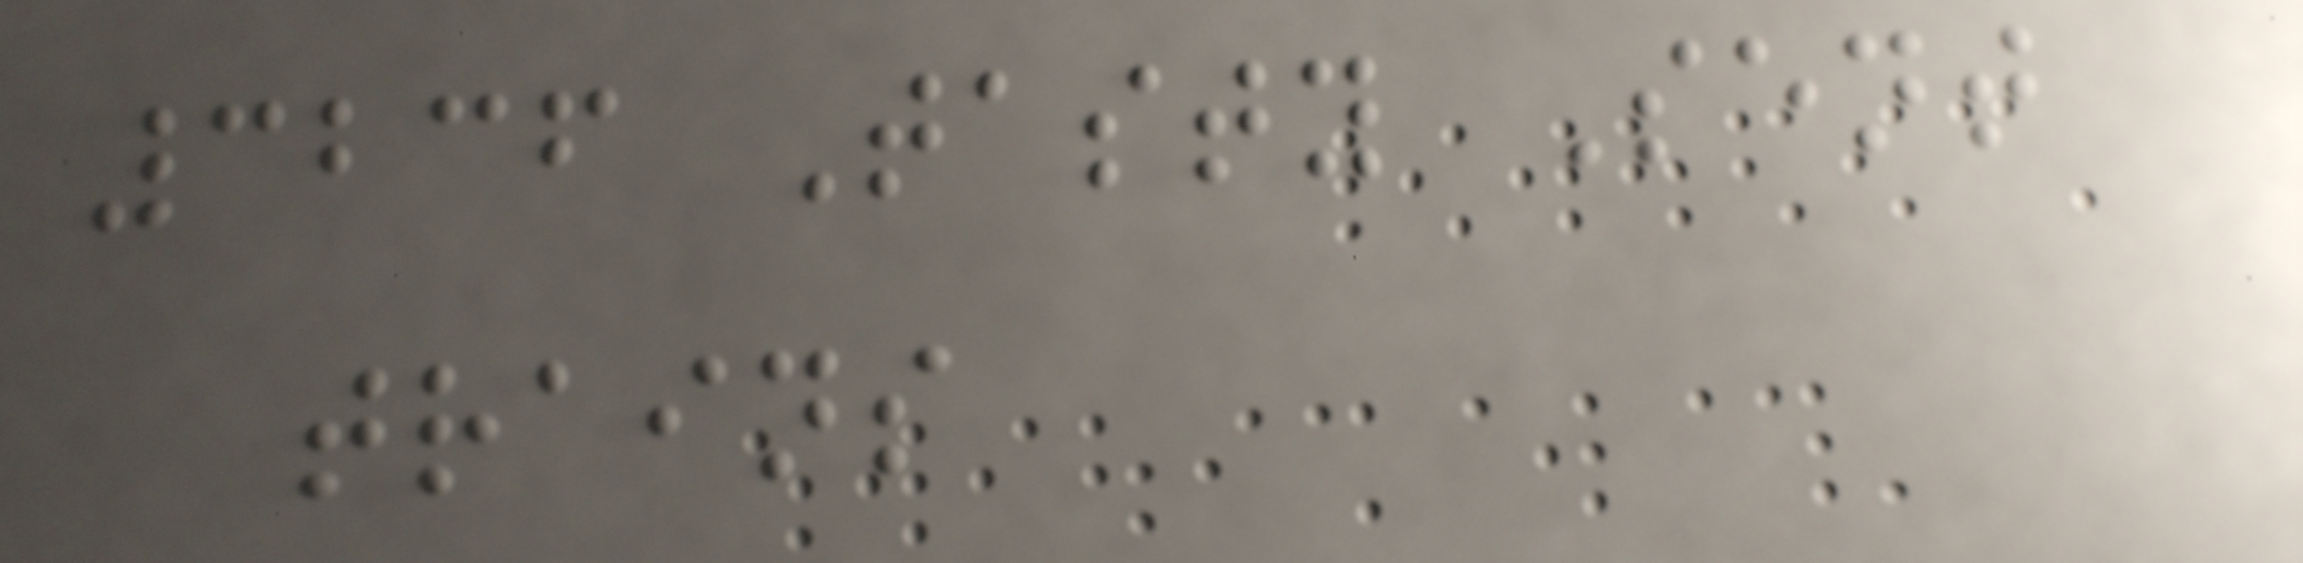3236 Tasty Sent
trains
